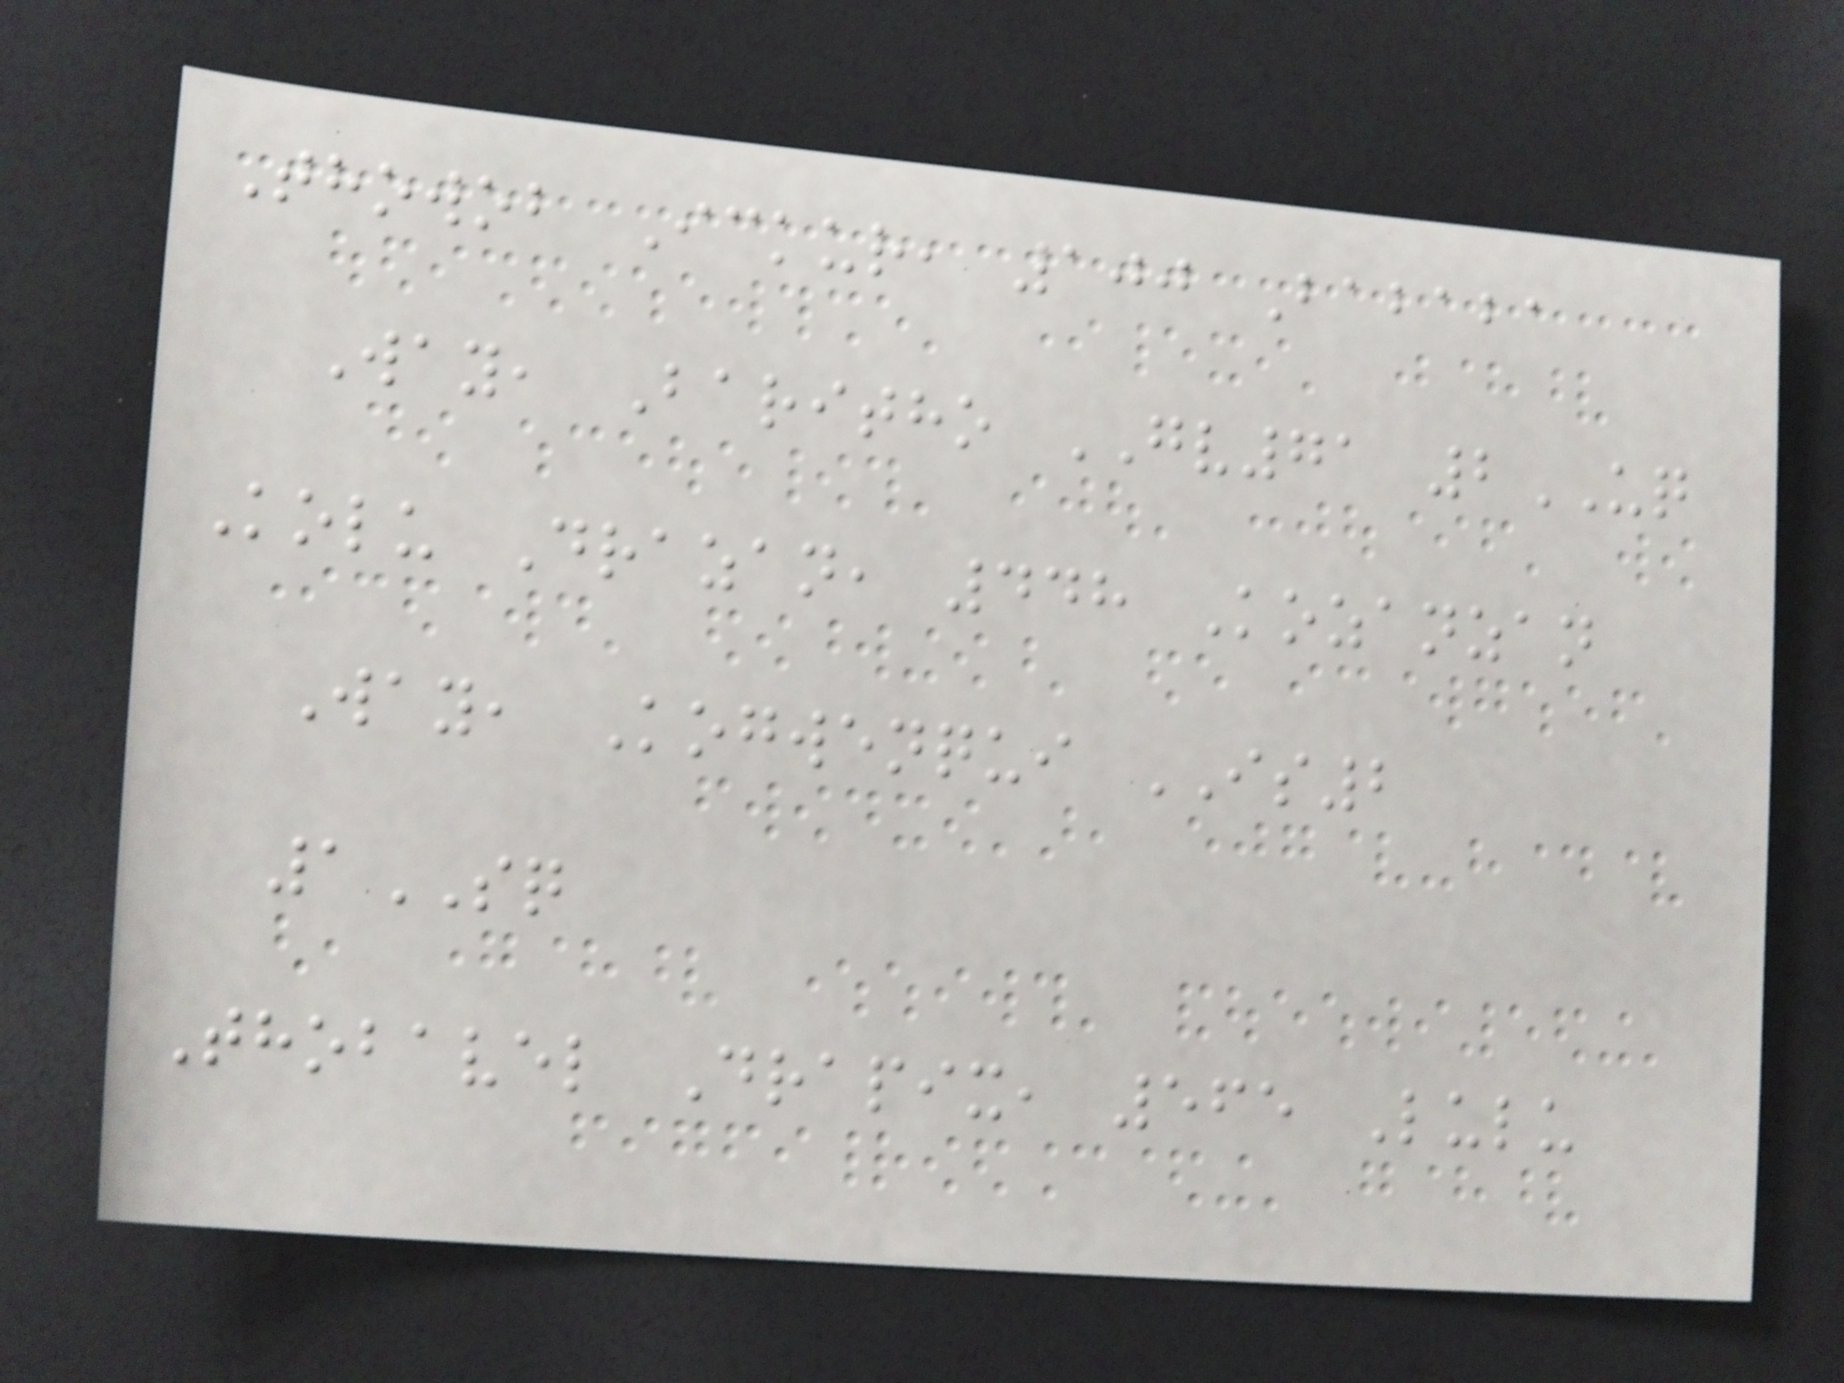Thowob Ickur, 100 Bababa
Way, Baritho GV71 2UQ
Kolu Drazan, 448 Kozanzan
Way, Kogwenqui IS2
1SQ
Thobavel Drapix, 565 Lulu
